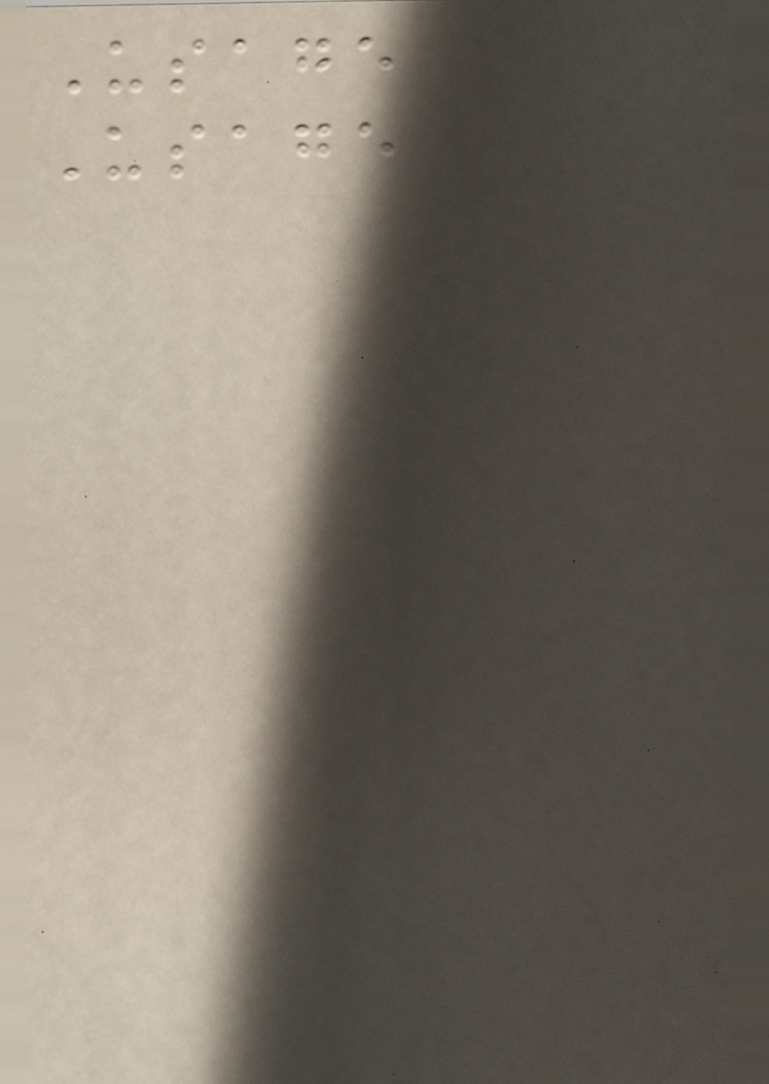Usage
Usage
